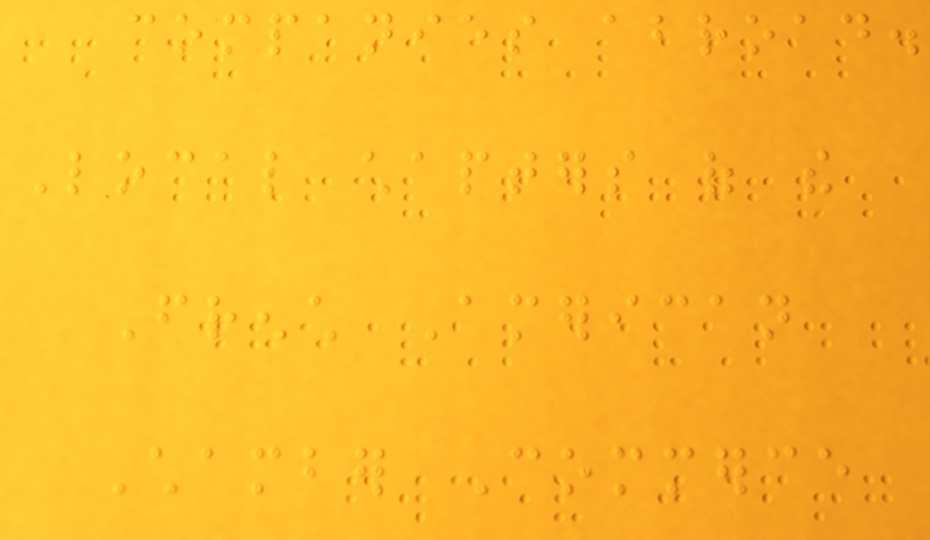companies abroad.
Local chapters of the
French American
Chamber Commerce
